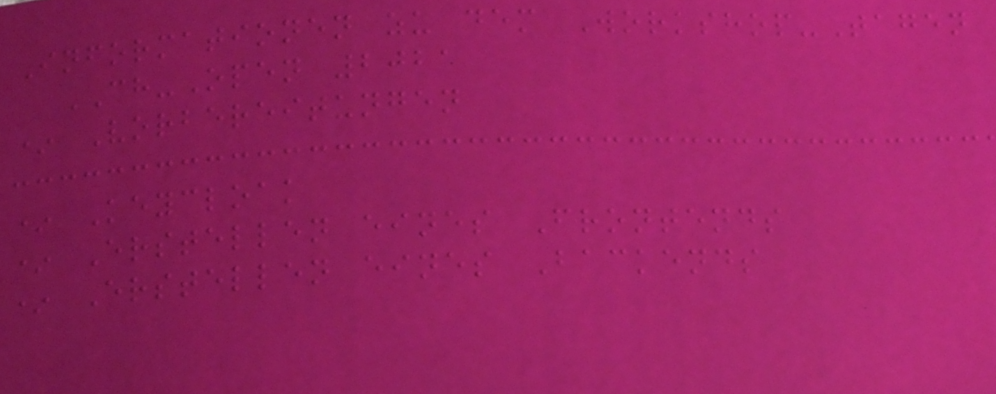Informationen zu dem Workshop-Tagen
CH-Open 2021
* Vorbereitungen
* Keycloak
* Erstellen eines Frontends
* Erstellen eines Backends
